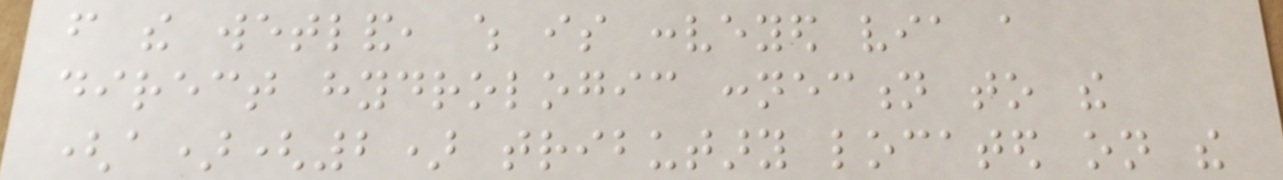from the wetland, which is conveyed via a
direct hydrologic connection to the
(a)(2) tributary located on the
